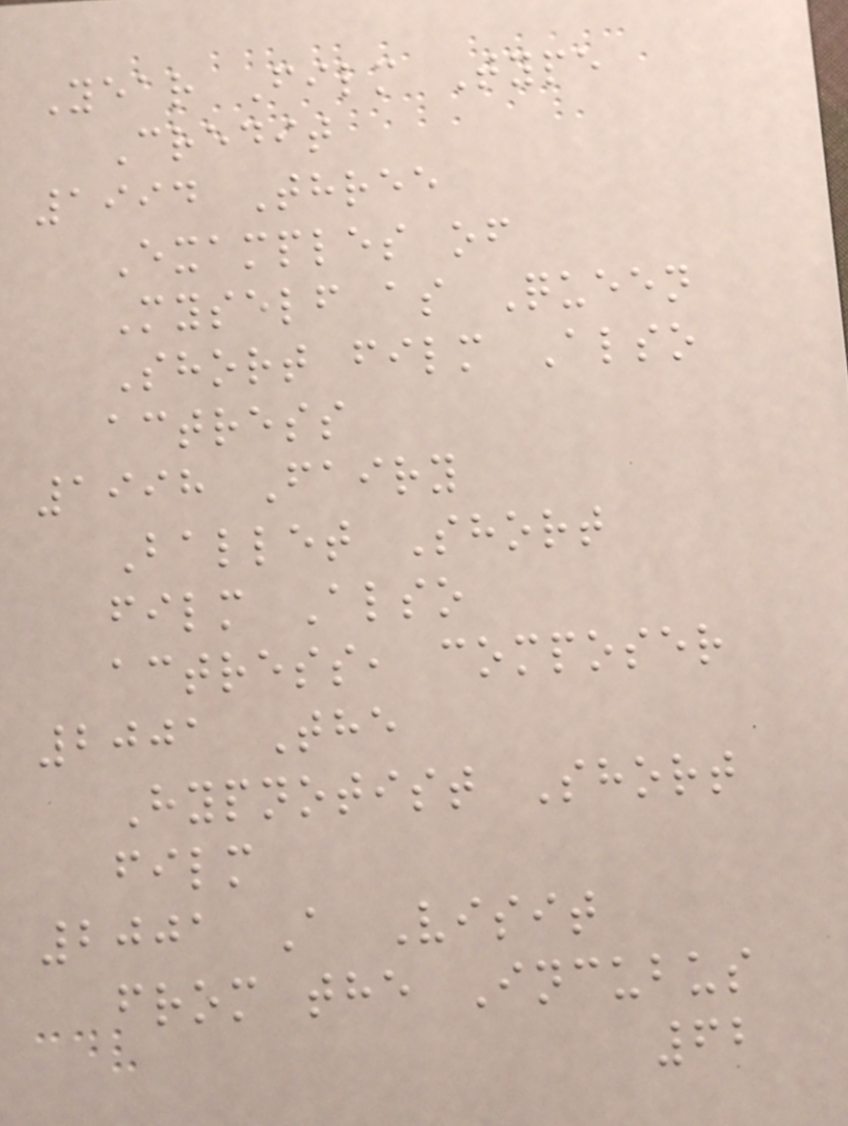Year Film Type
Credit
1994 Three
Examples of
Myself as Queen
Short film Also
actress
1998 Fairy
Ballet Short
film Also
actress, composer
2001 The
Hypnotist Short
film
2001 A Visit
from the Incubus
62
